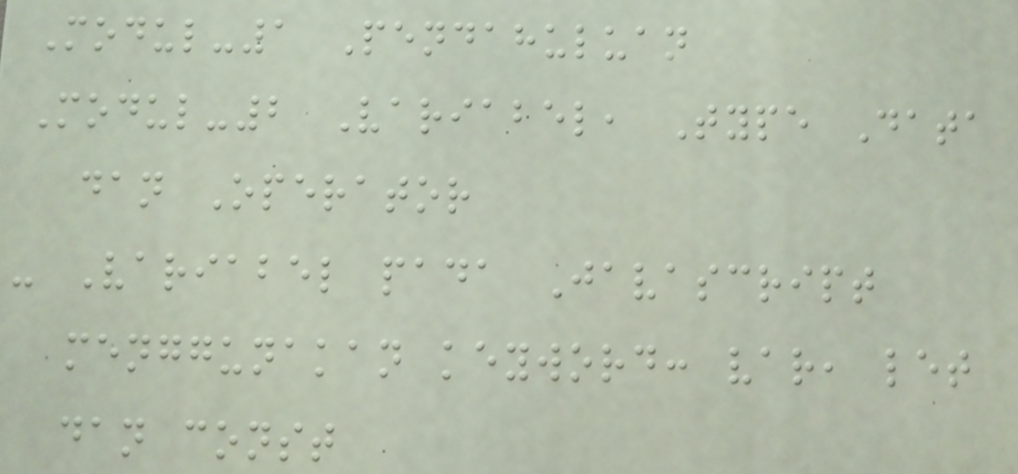Modul-1 Pendahuluan
Modul-2 Variabel, Type Data
dan Operator
- Variabel pada Javascript
menggunakan keyword: var, let
dan const
